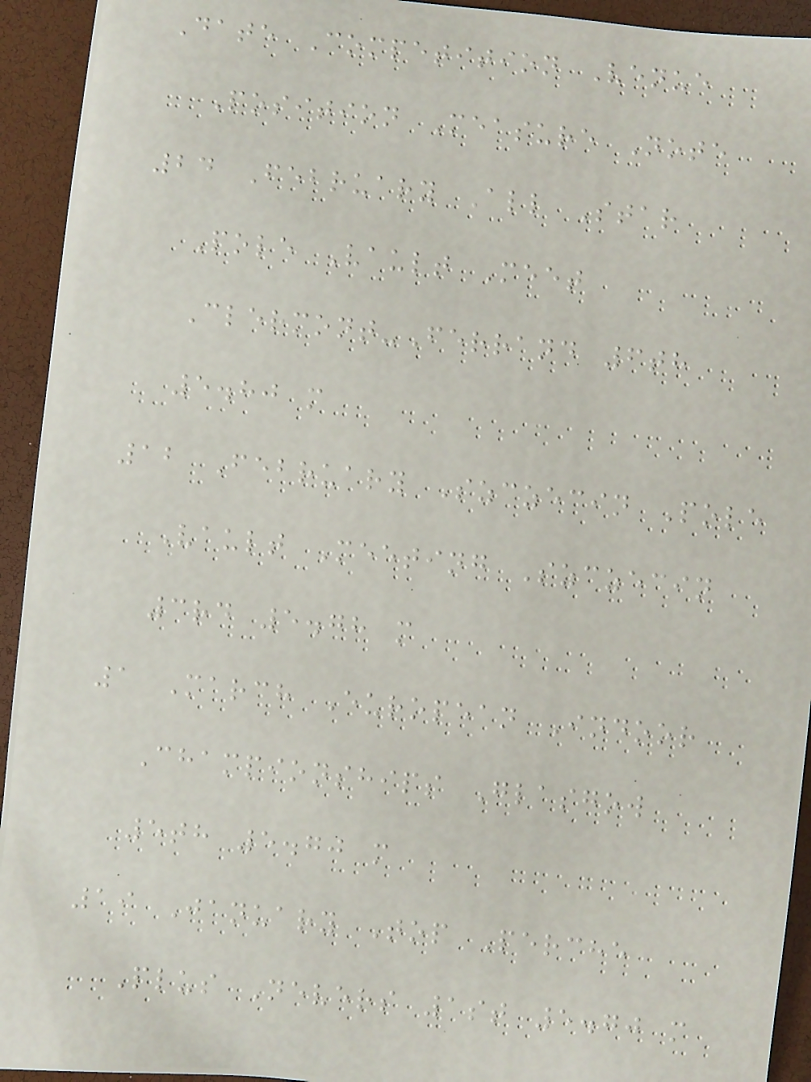Date Competition Venue
Position Measure Note
24 February All Star
Pole Vault Meet
Clermont-Ferrand 6th
5.80 m
12 February Szczecin Pole
Vault Meeting Szczecin
3rd 5.78 m
1 March European Indoor
Championships Glasgow
5th 5.70 m
19 January Top Perche
Plus Nevers 1st 5.70 m
